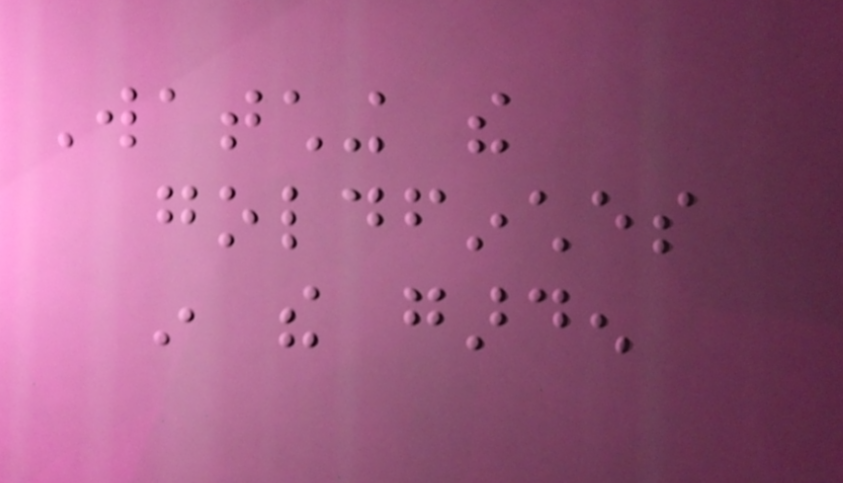Watching the
goldfinches
in the garden
